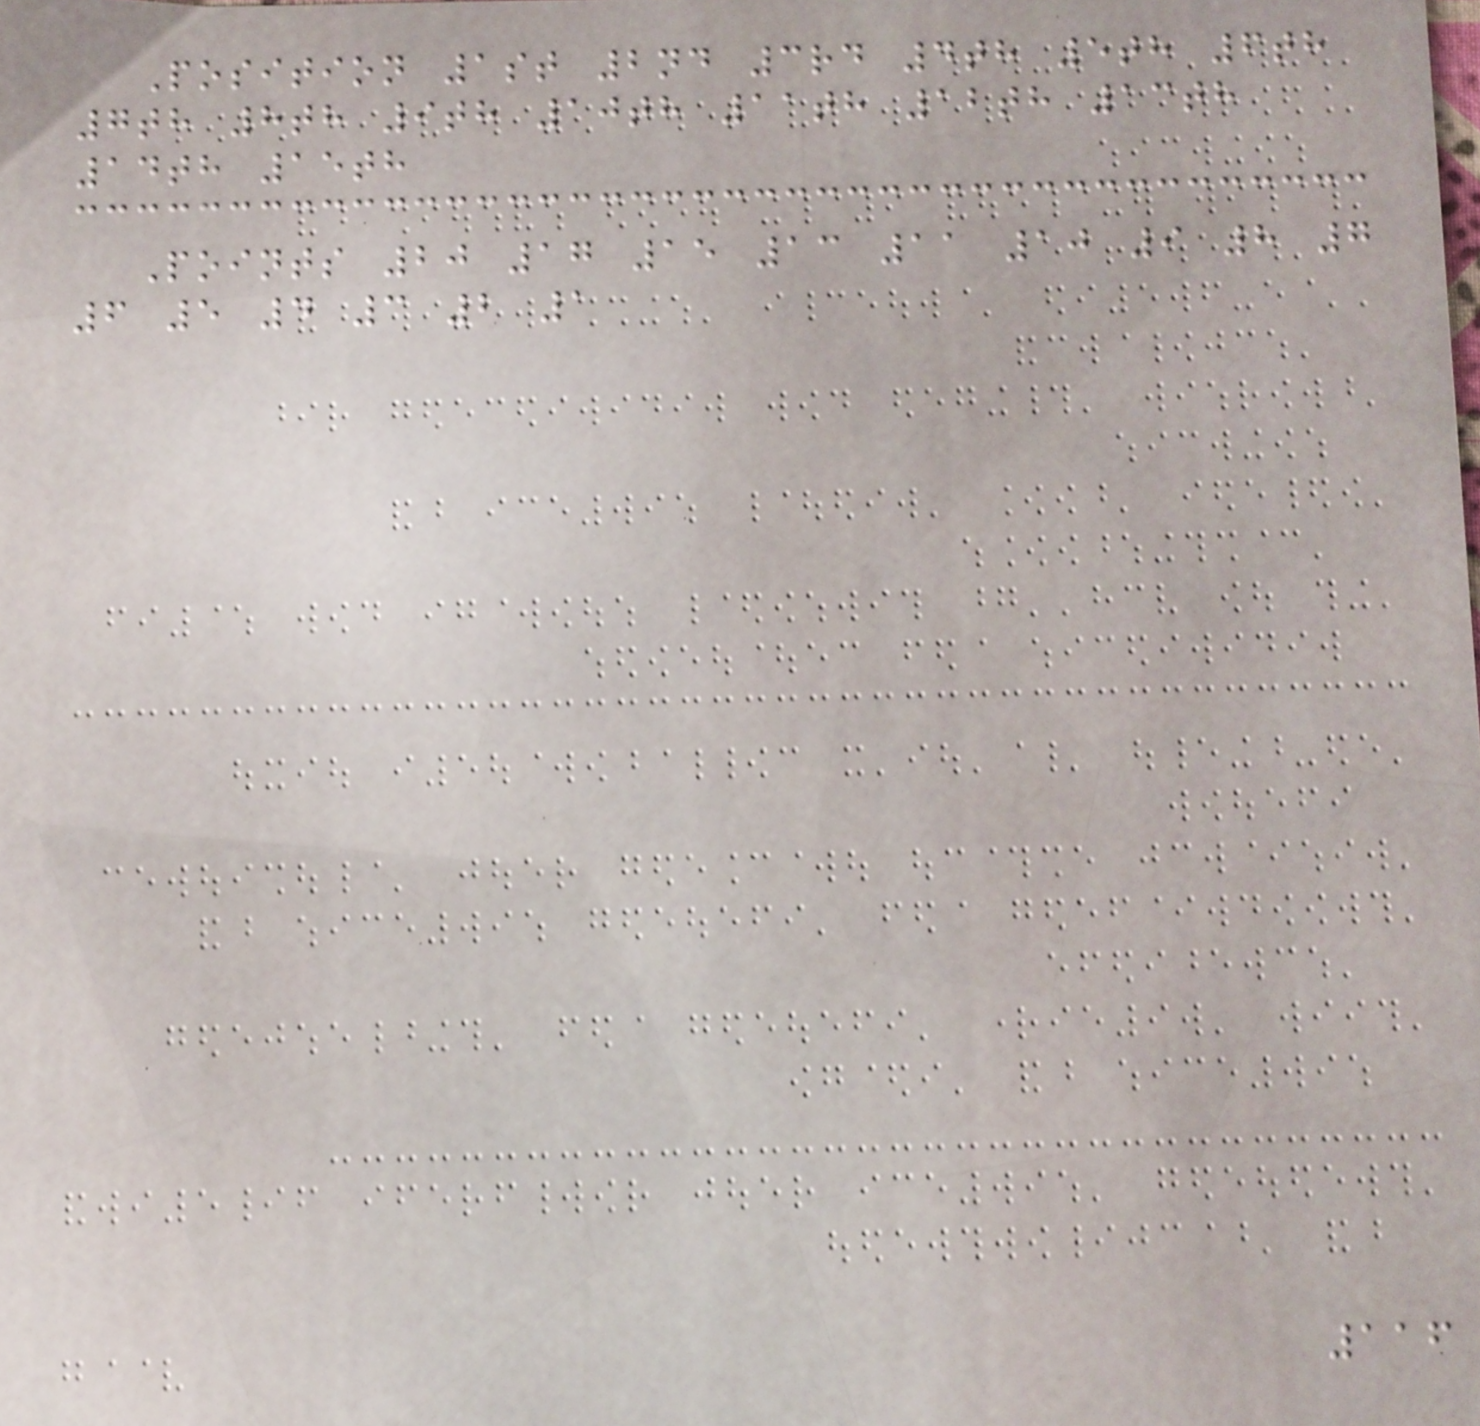Position 1st 2nd 3rd 4th 5th 6th
7th 8th 9th 10th 11th 12th 13th
14th 15th
Points 20 17 15 13 11 10 9 8 7
6 5 4 3 2 1
116
